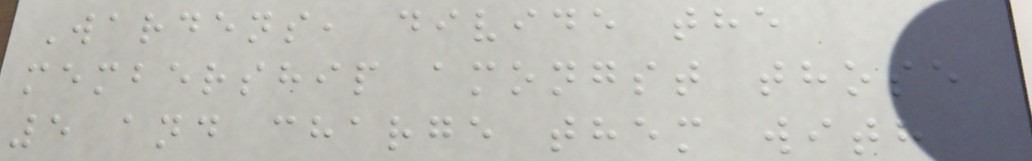Wardens, divide the
membership amongst those
5 and charge them with
